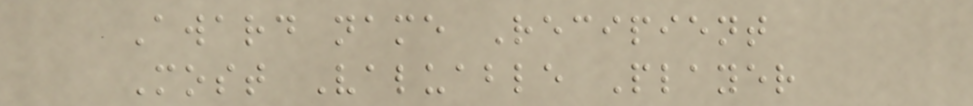Award name Recipient
Most Valuable Player
